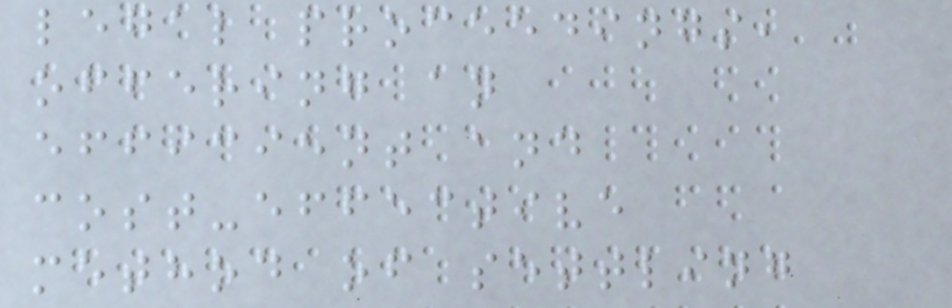legal proceedings,
offering an
efficient and
cost-effective
method of settling
